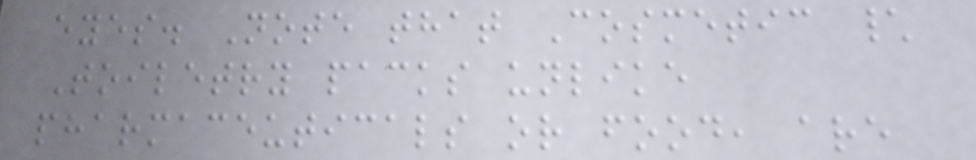eyes. Note that Cosmetic \
Toiletry packs unlike
pharmaceuticals or food, are
